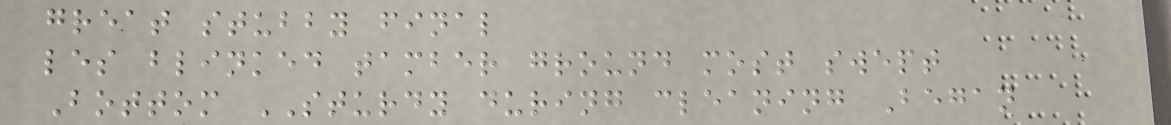great stubby final
les blinked tamber ground most swept
Bottom STURDY during cleaning Began
